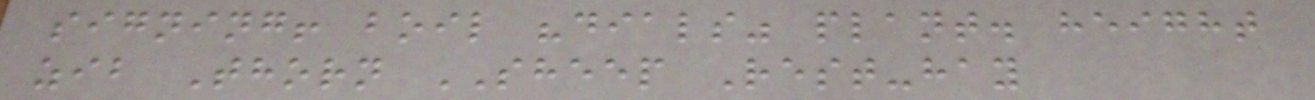signing! boil "dials" plant. height
zib Thorn SHEEP Rest-hay
